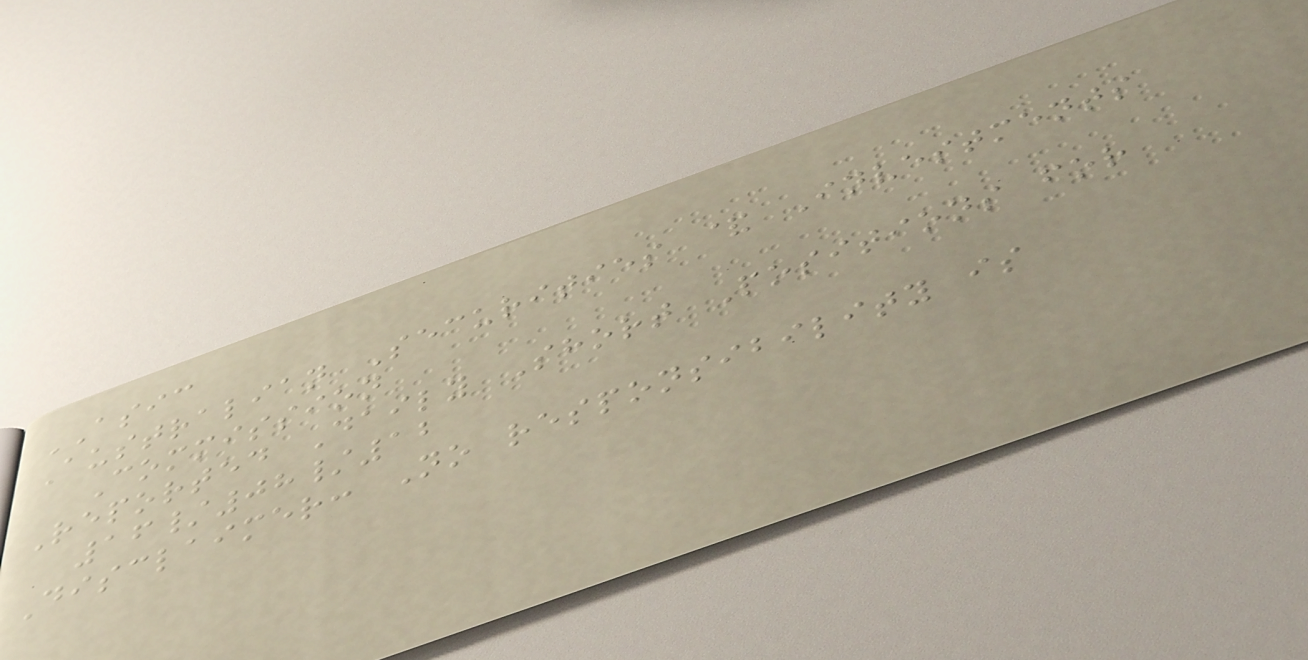ASIC
Australian Securities & Investments
Commission
Reported Daily Short Positions for
16/08/12
Disclaimer: No responsibility is
